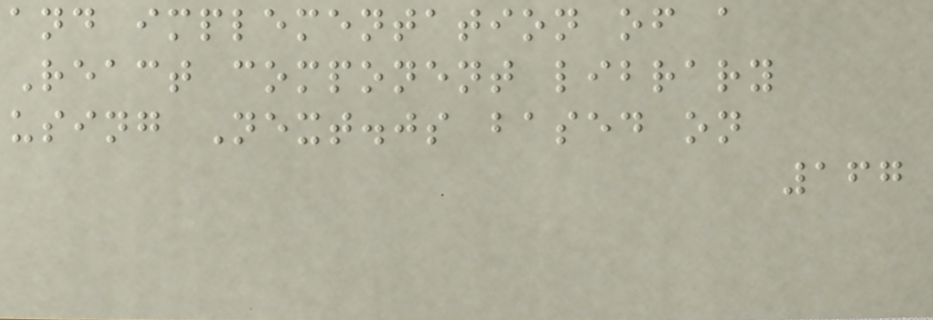and implementation of a
React component library
using Next.js based on
167
